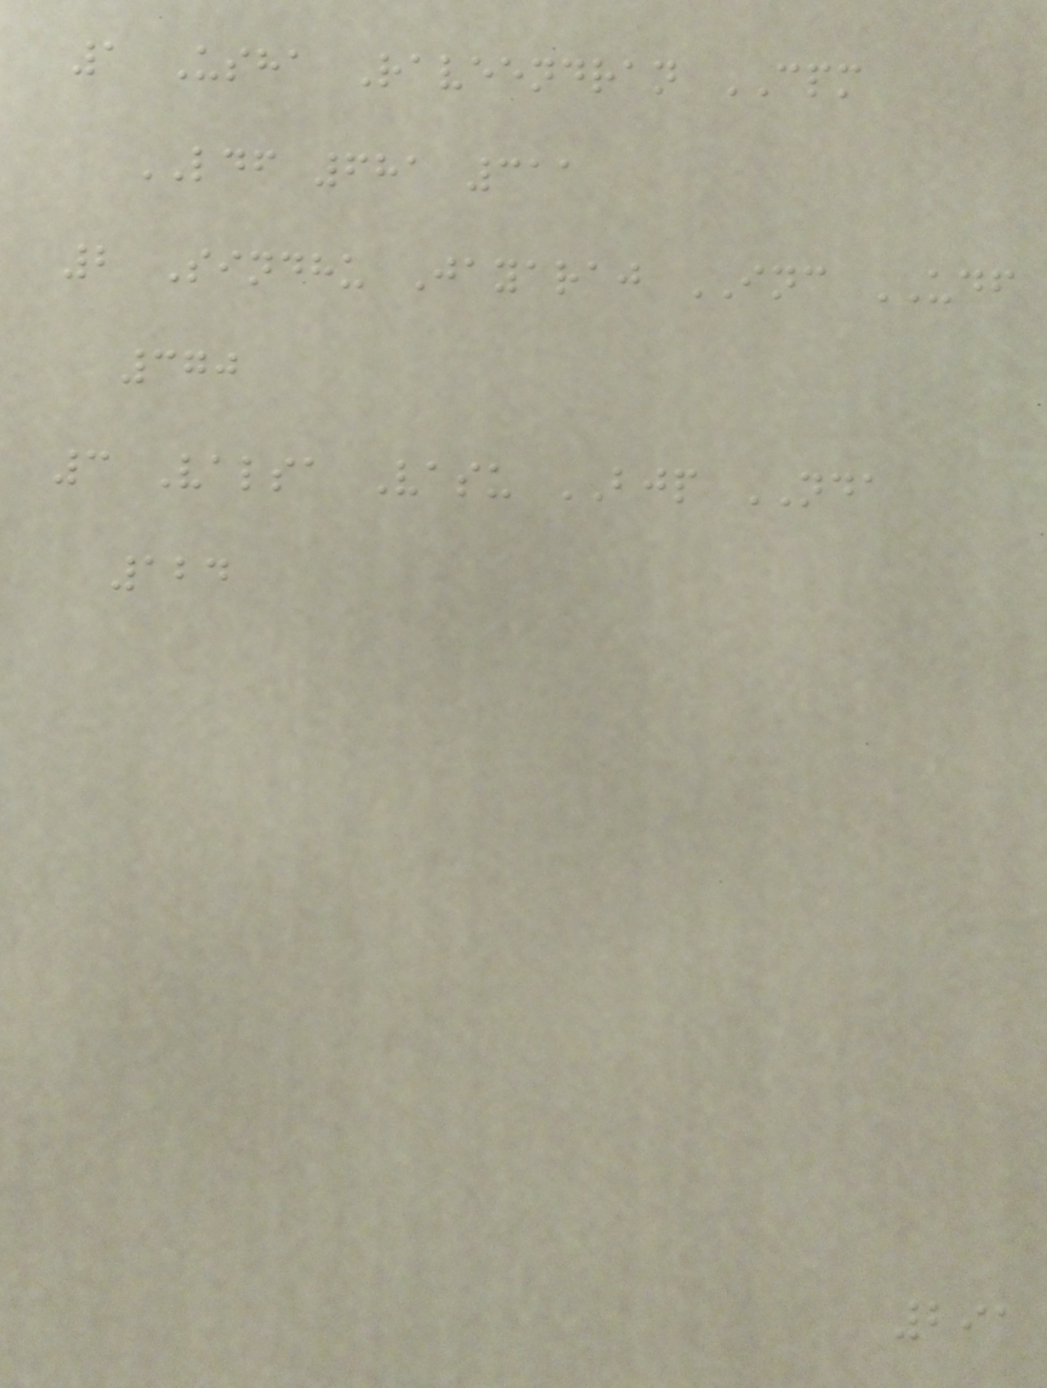1 Usha Raveendran CPM
LDF 681 311
2 Sindhu Jayaraj INC UDF
370
3 Valsa Vasu BJP NDA
124
291
